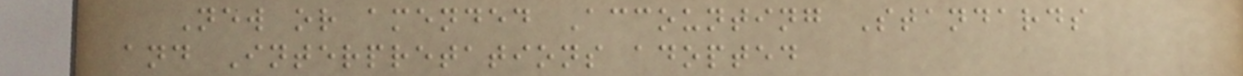New or amended Accounting Standards
and Interpretations adopted
